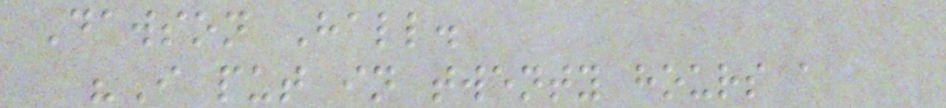Dawson Hall.
"I put in twenty hours a
